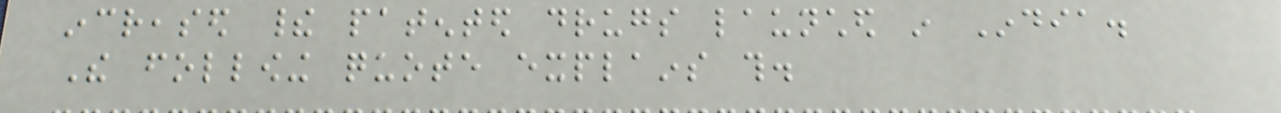increased their patented drugs launched in India.
The following quote explains this.
